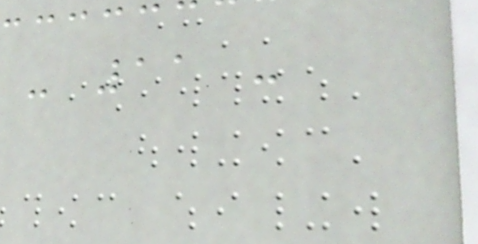- 11 -
